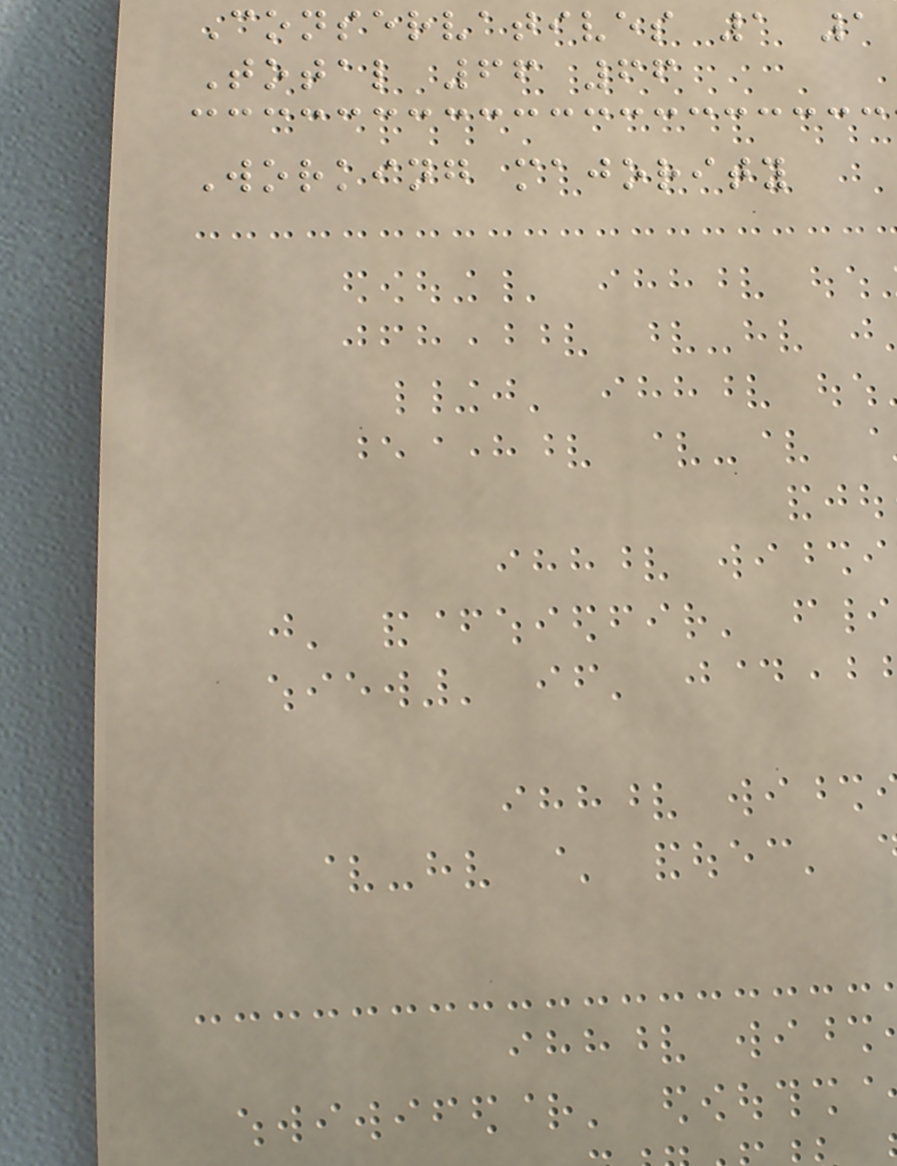Conservatives 1 1
Total 66 66
Working majority
